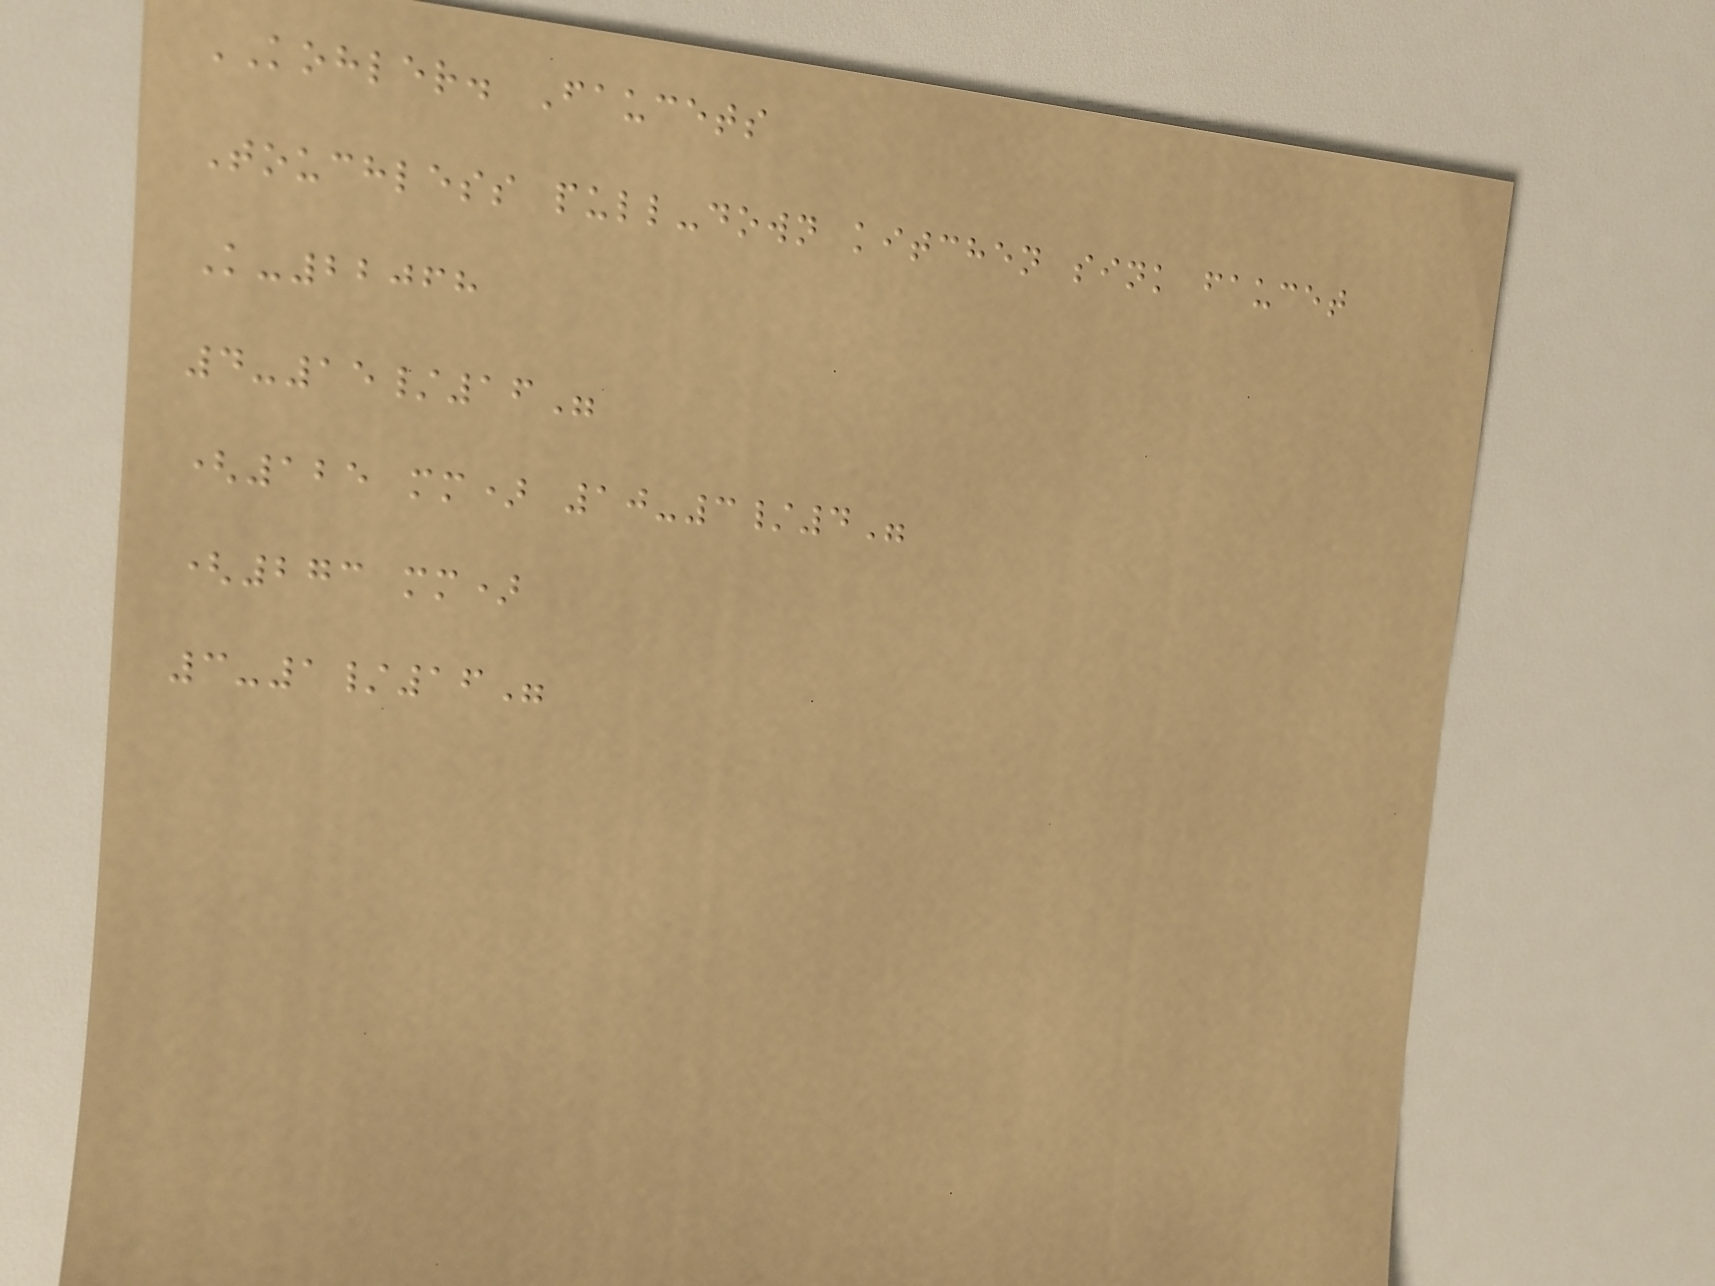KOHLER. Faucets
Touchless pull-down kitchen sink faucet
K-22068
4-15/16"
(125 mm) 10-3/4"
(273 mm)
3-1/16"
